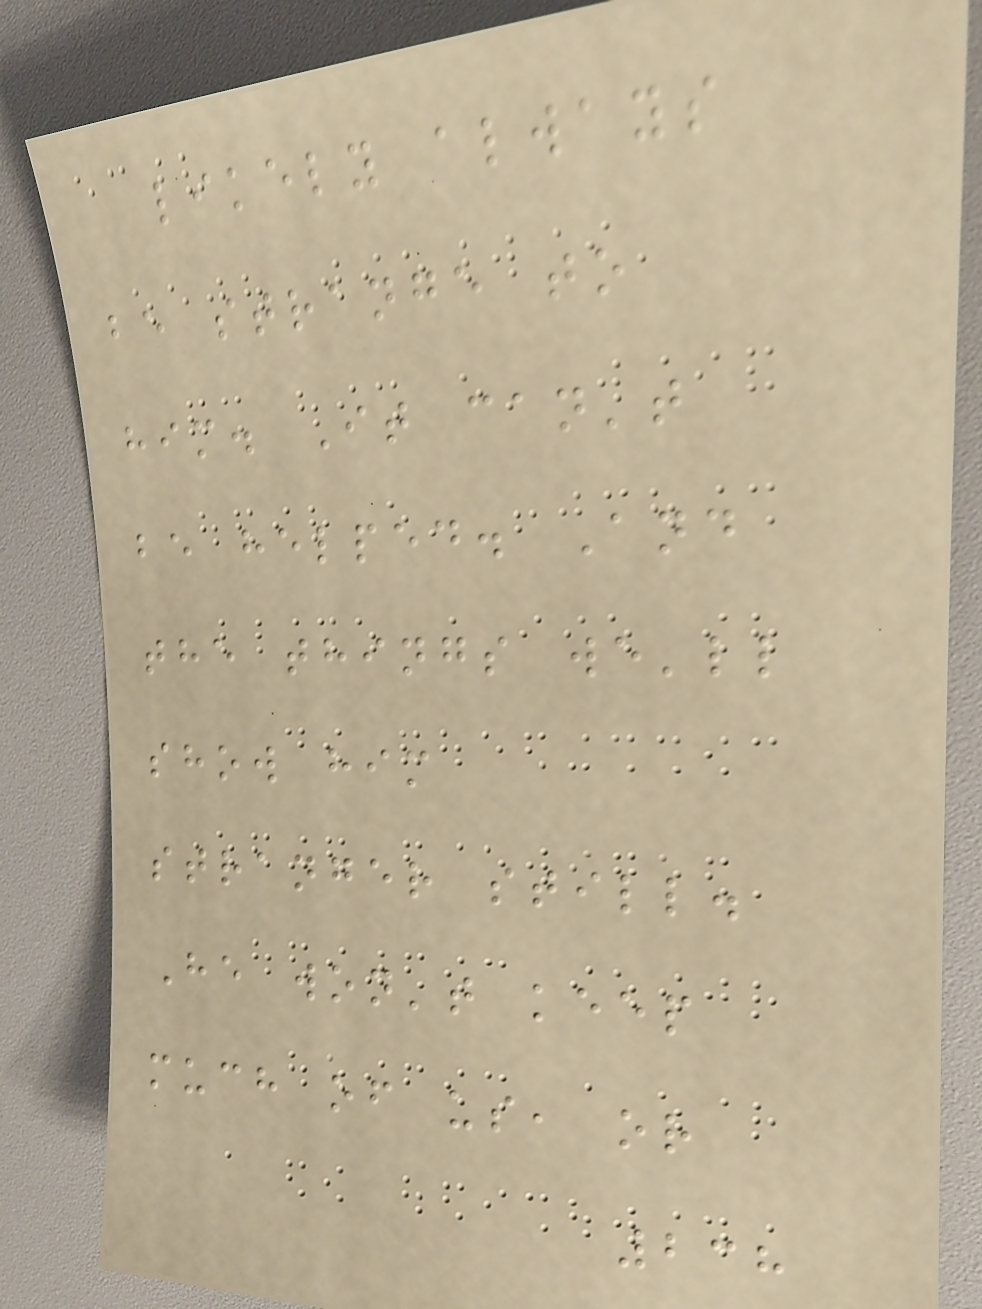likely always
be strange to
him. It can't
be helped. And
the things we'll
show him
stranger still.
He won't keep
much of us, or
238
